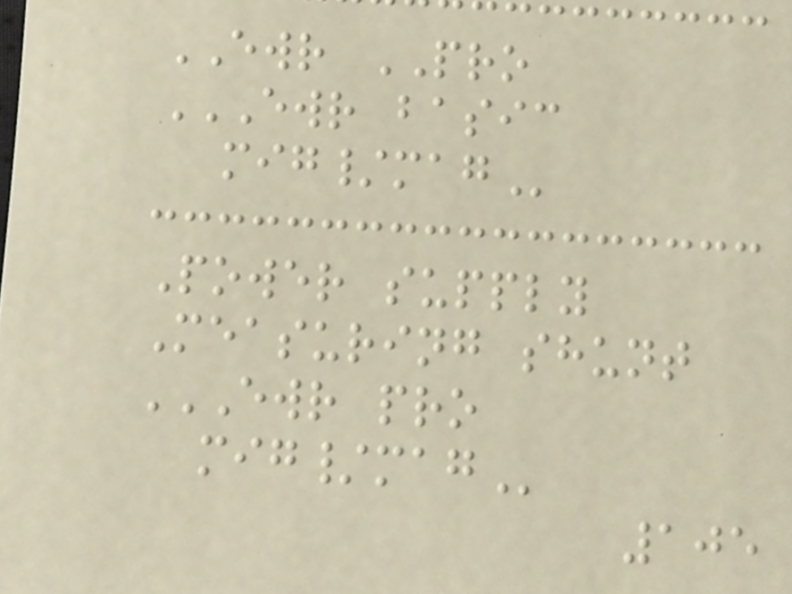EWR PRO
EWR BASIC
MIG/MAG
Power supply
Measuring shunt
EWR PRO
MIG/MAG
105
